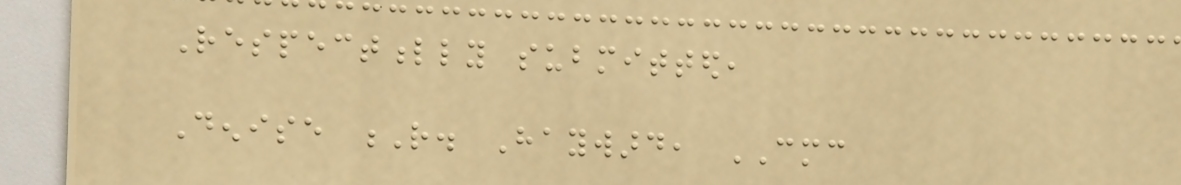Respectfully submitted,
Denise R. Hayward, CMC
